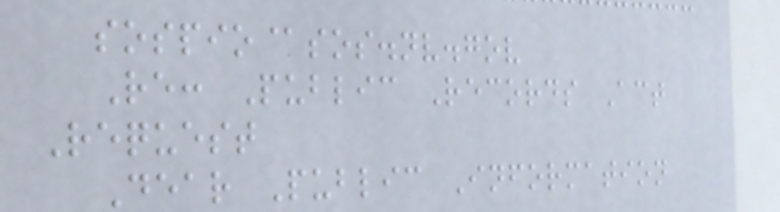sospio@sos.nv.gov
Re: Public Records Act
Request
Dear Public Information
